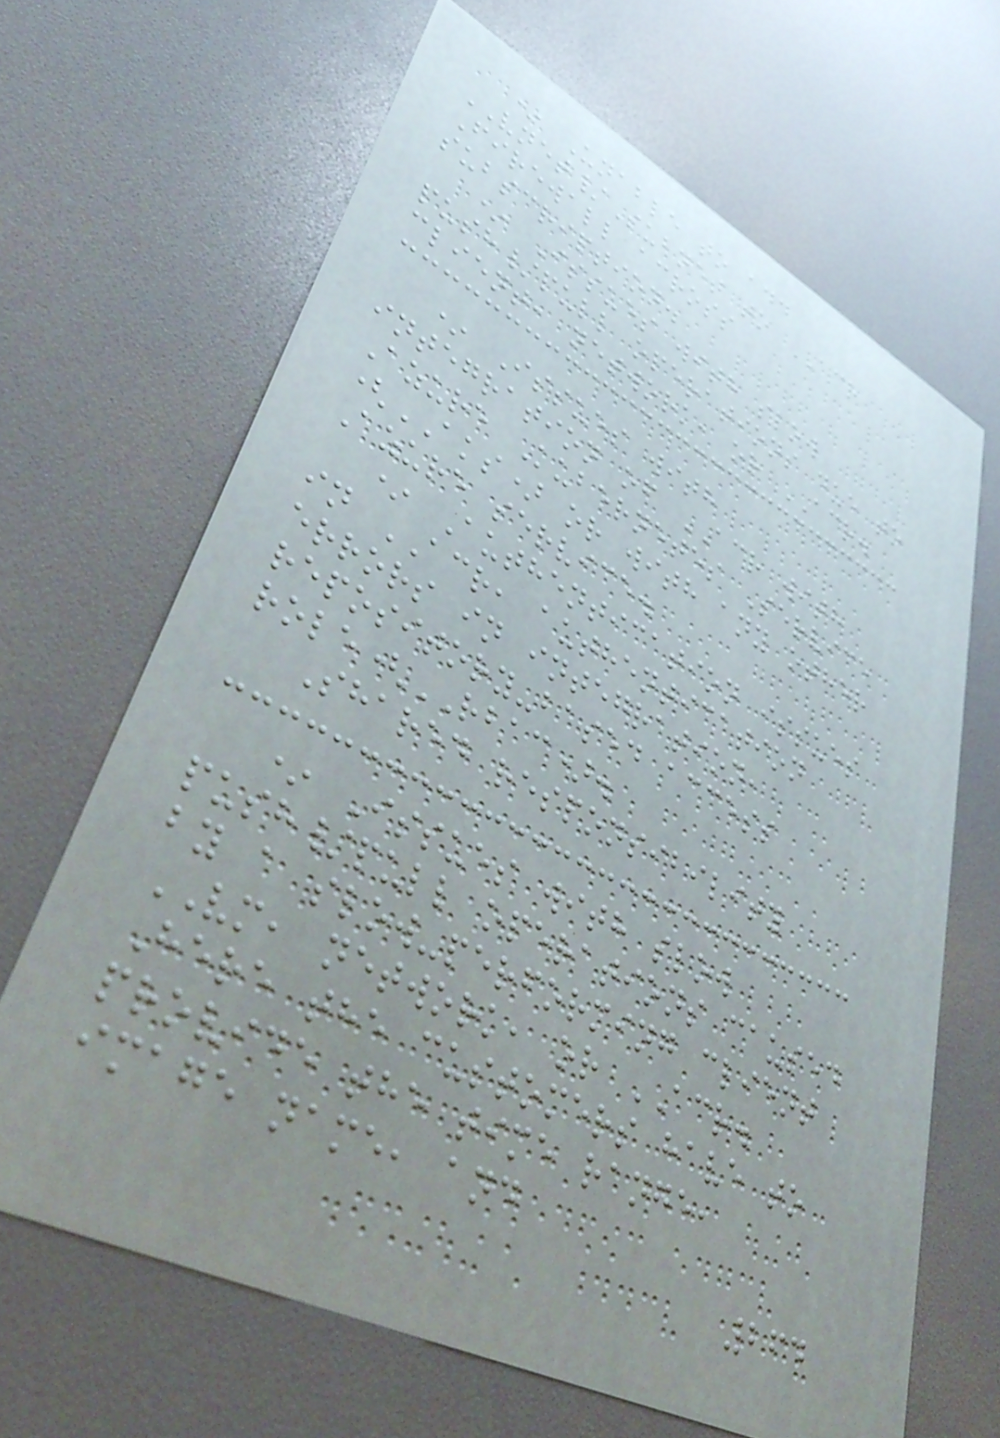* Unable to add
VNET/Subnet to ACR
Firewall across
subscription.
* Issues with slow
push/pull operations due to
client, network, or ACR.
* Issues with
integration of ACR with
Azure Kubernetes Service
(AKS) or with any other
Azure service.
* Authentication issues
in ACR, authentication
errors in integration,
repository-based access
role(RBAC).
Shared responsibility
* Issues with slow
push/pull operations caused
by a slow-performing client
VM, network, or ACR.
Here the customers have to
provide the time range,
image name, and
264
